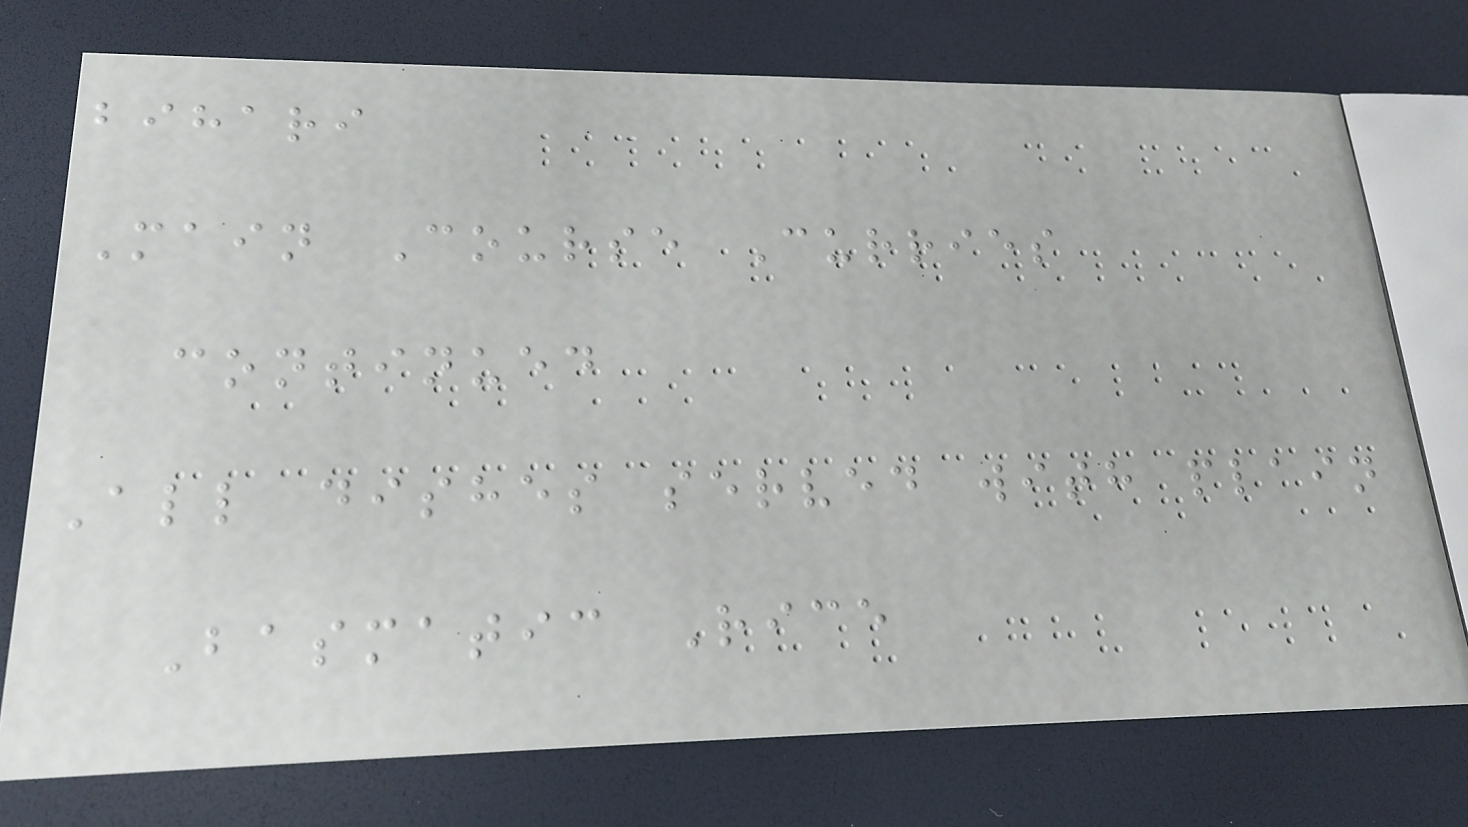bihari
Main Course Curries
continued
All dishes served with plain
Basmatic Rice
